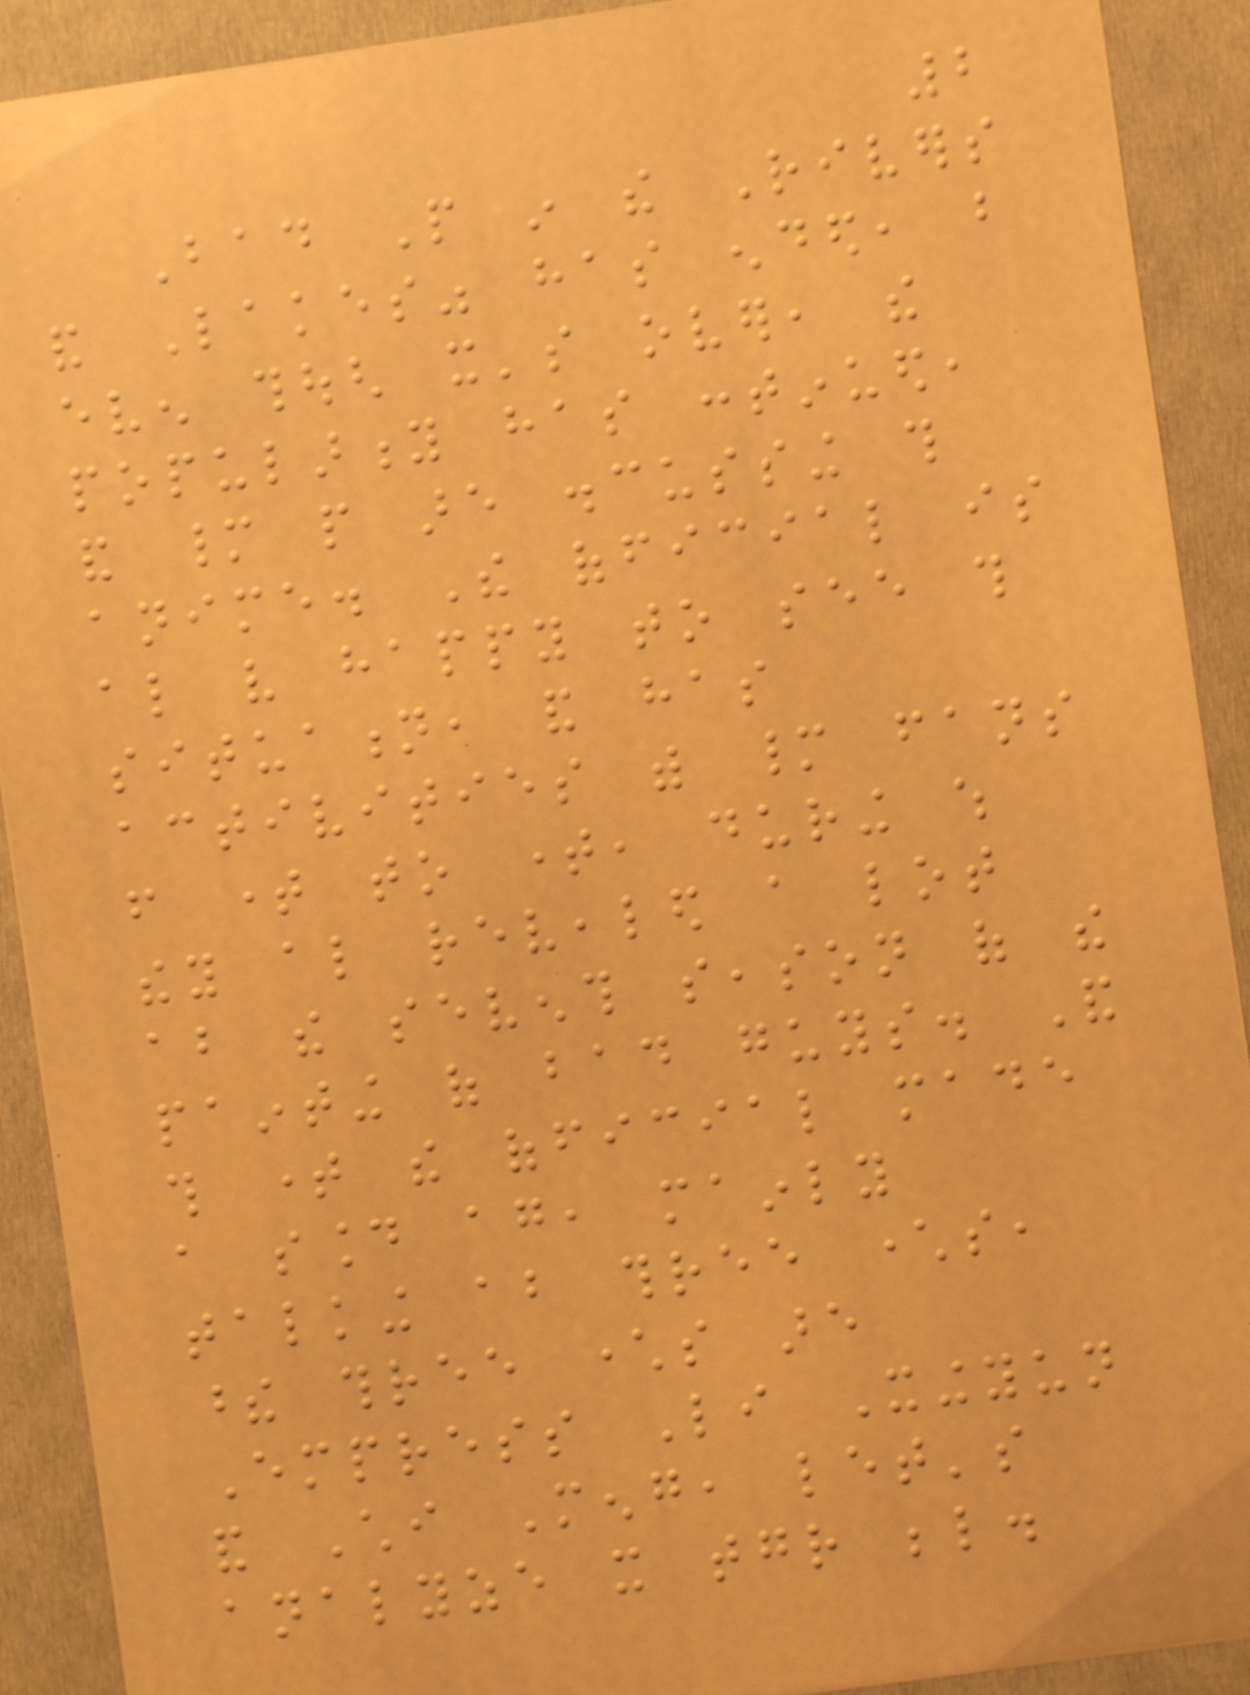2
Bad People in the Rivers
and Lakes" has ended, but
even though it's over, the
popularity has continued,
and many people are discussing this
anime. The official is
also very happy to see this
situation, and has
activities with many fans
from time to time, during which
they also revealed a lot
about the seventh season of the
painting of bad guys. And
this time the official made
a sound again, mainly
talking about three characters,
these three characters are
Empress Li Xingyun
and Chi Meng, let's
analyze it together below.
